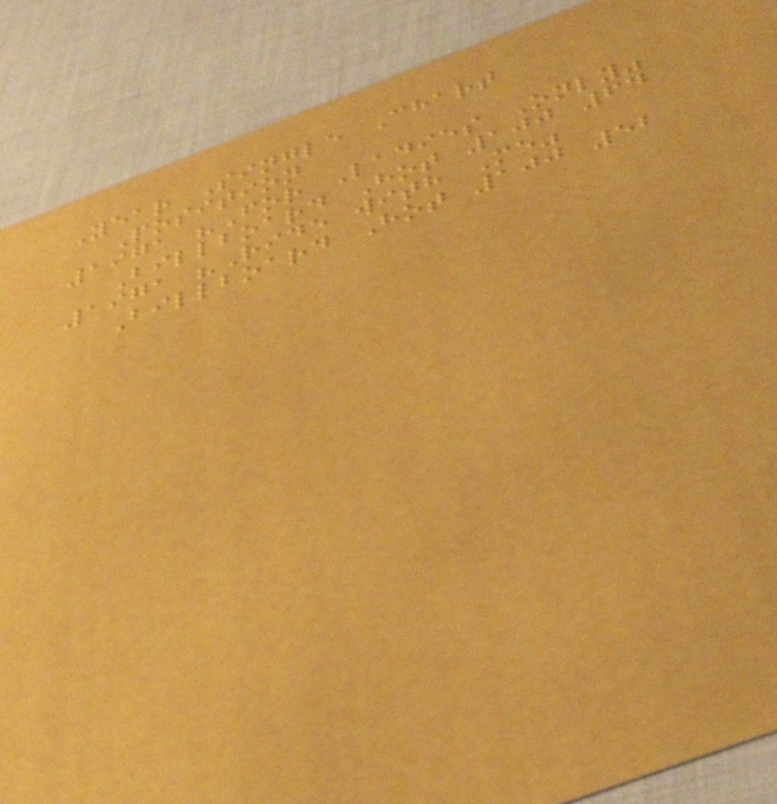Year Single Chart
Position
1971 "For Ladies Only"
Billboard Hot 100 64
1971 "Ride with Me"
Billboard Hot 100 52
